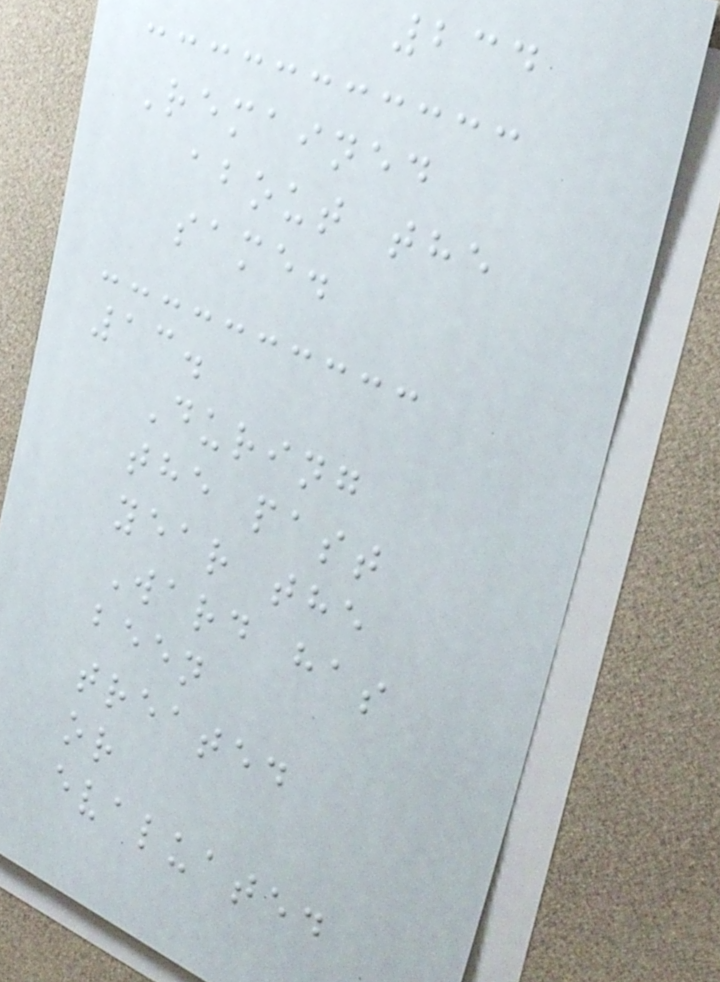234
Remained
about the
same.
13.
During
the past
year the
Ward has
been
treated
or
evaluated
